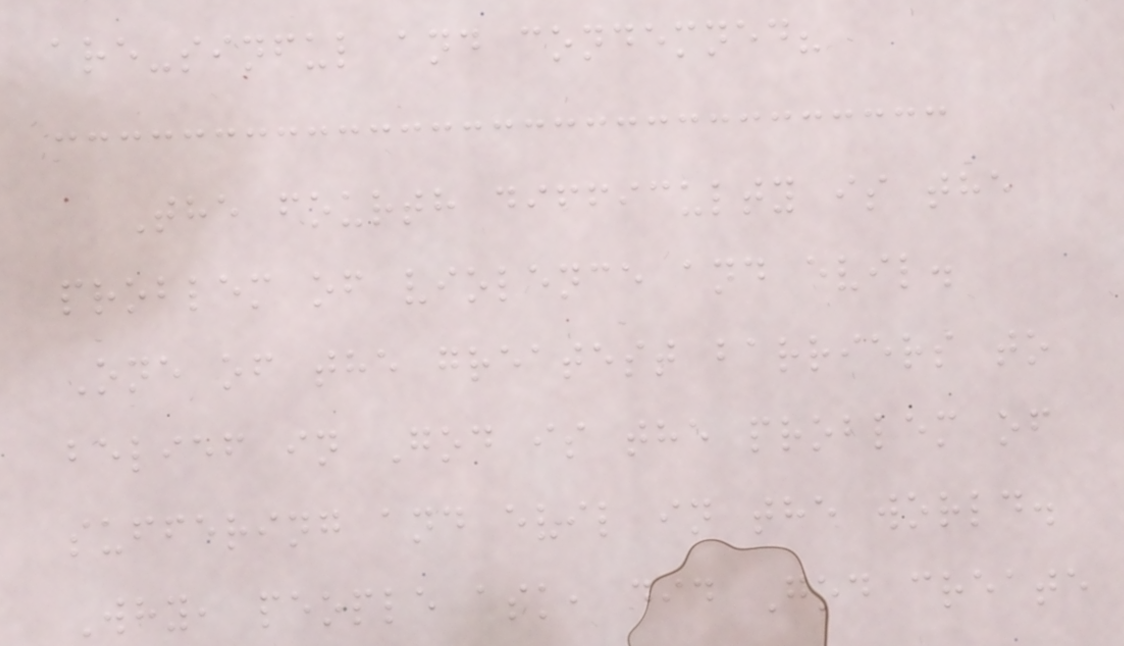are-sinful and condemned?
The fourth difficulty is the
problem of violence and evil.
One of the greatest barriers to
belief in God is the problem of
suffering and evil in the world.
Why, people ask, did God create
